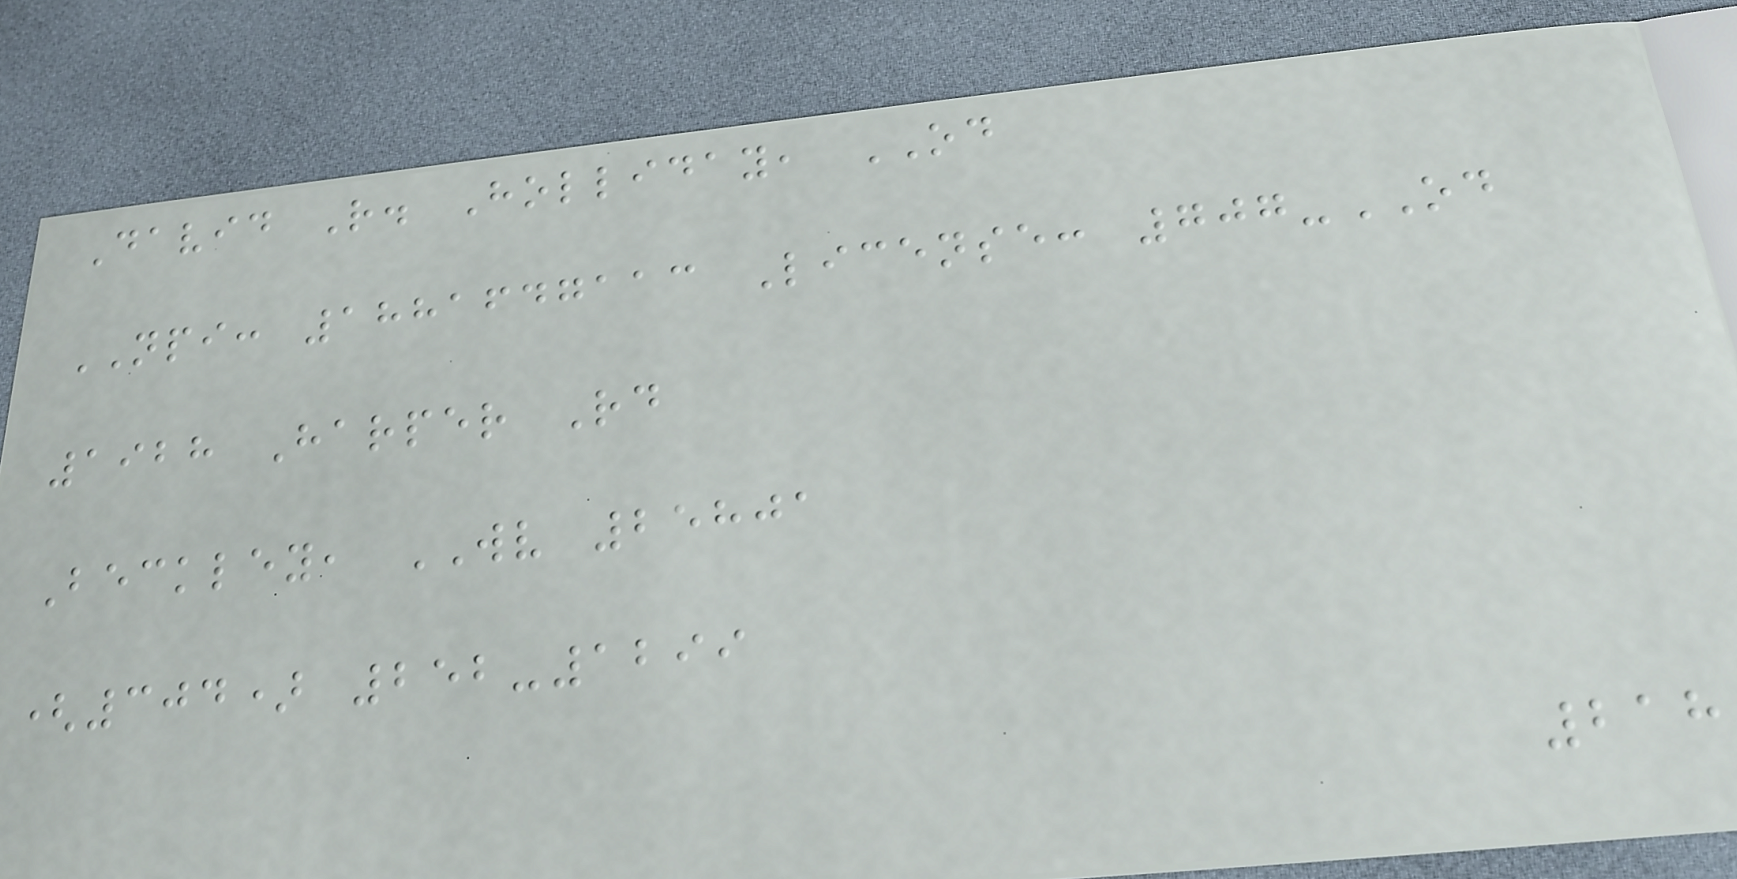David R. Holliday, OD
NPI: 1881647113 License: 707-OD
1928 Harper Rd
Beckley, WV 25801
(304) 252-1299
218
